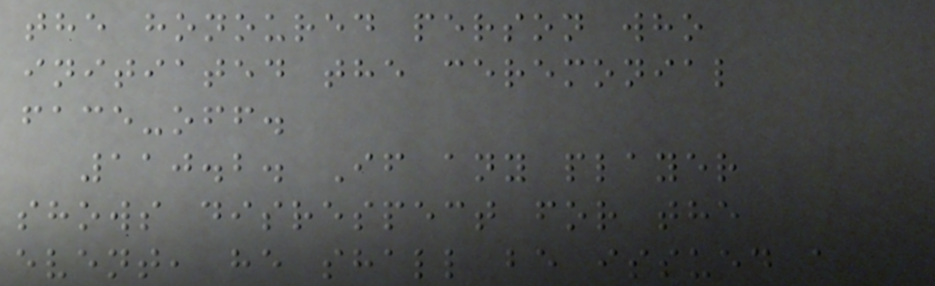the honoured person who
initiated the ceremonial
face-off.
110.2. If any player
shows disrespect for the
event, he shall be issued a
